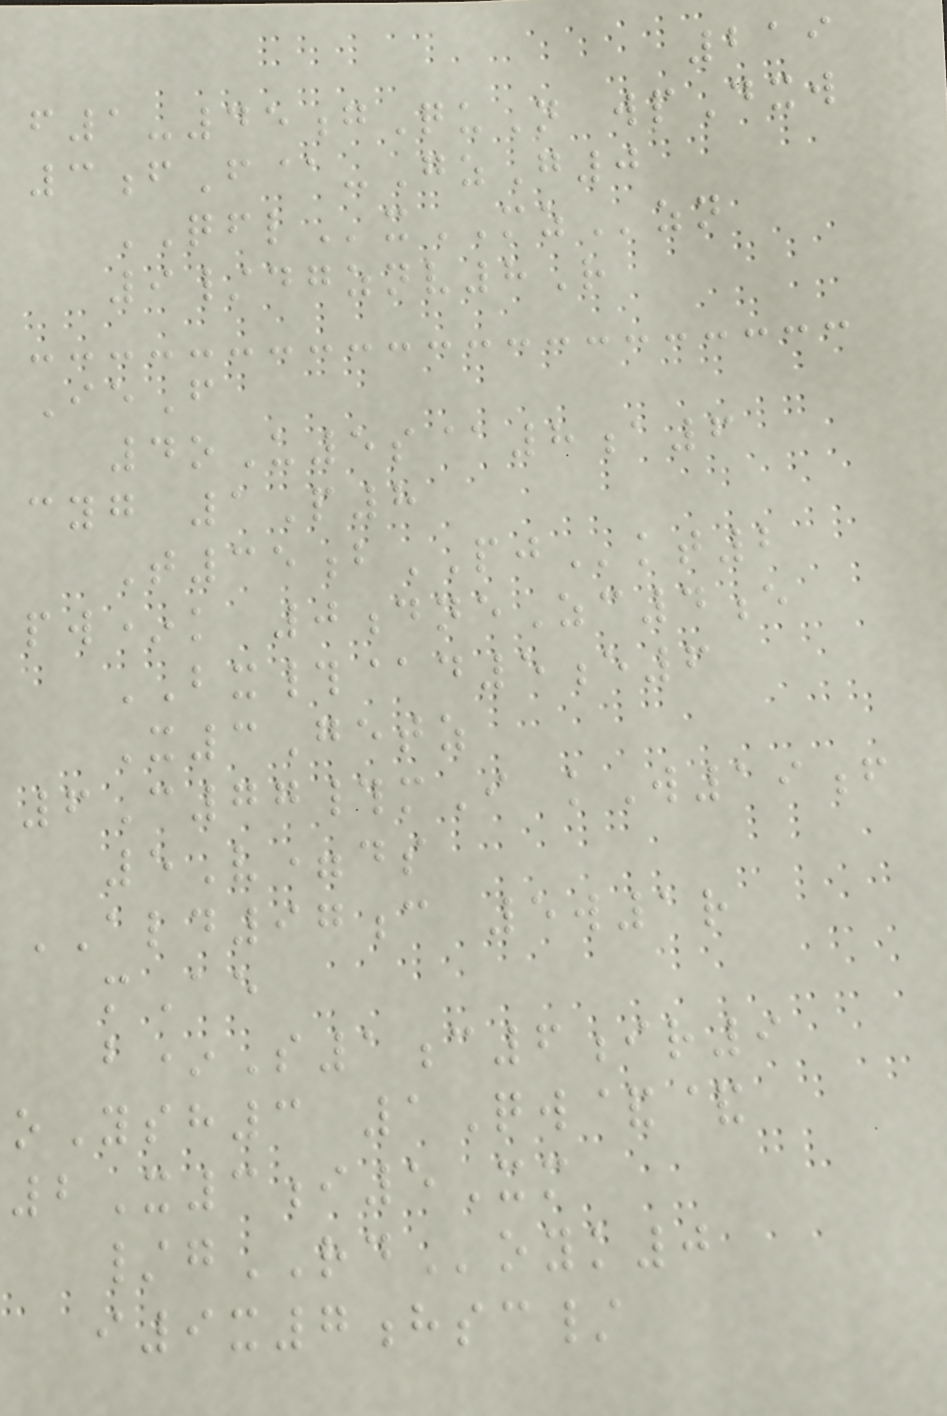219
f1-45gQuN wpDxw
3fF@-GzG0
QFLxMZzn
9/dgznv8R
IeF
4oU5s@8a6
cyg 1P8
T35bPJkt2
pw*k 0dneZc4e
BX#@d5e6
X3Getz
6C77#mI kW19f
5V=ds
ALD97c 5w1r
mAe
b*S1c6ir9
oYsh3 1Qw&&
2X3i5Xm
/gRDoyk0
i9x7hsc/
